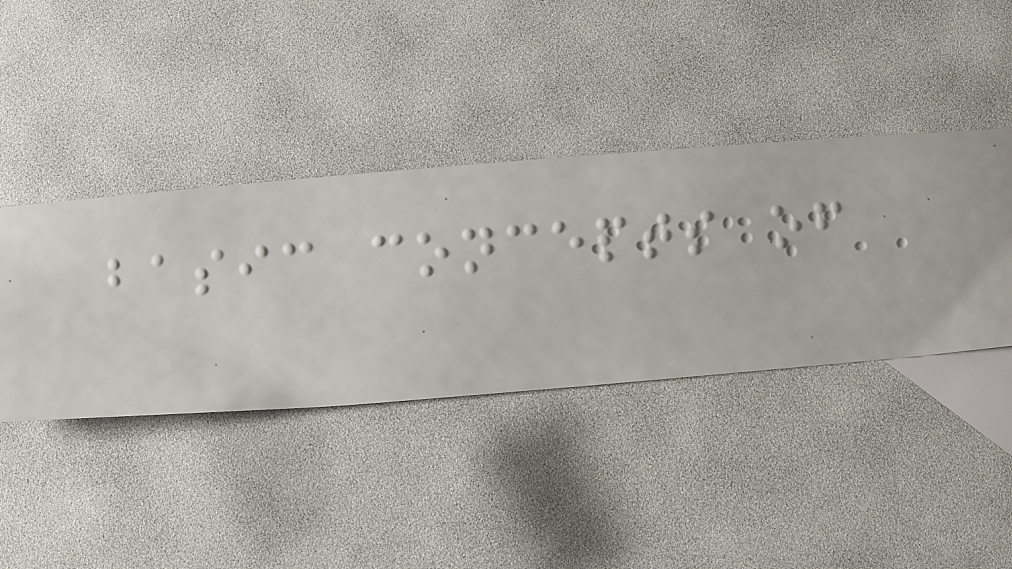basic concepts of
